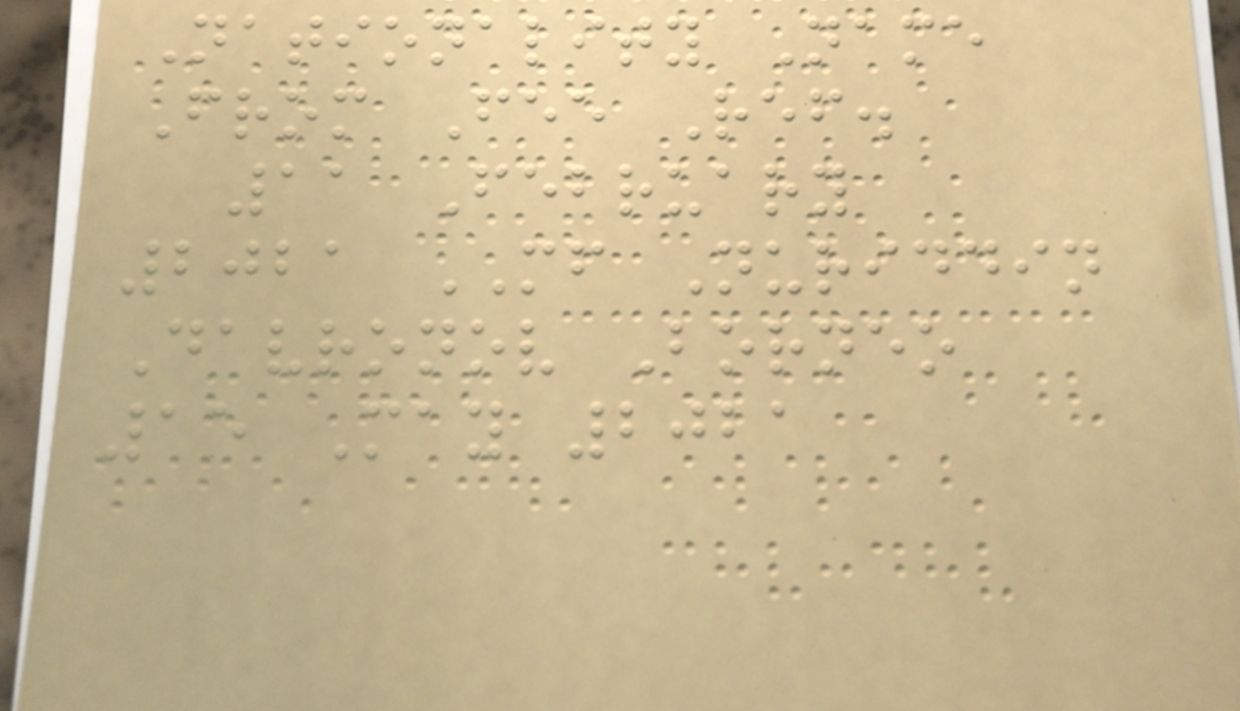Nationality Name
From Fee Ref.
11 February
2021 MF Nuriddin
Davronov Borneo
15 May 2021
